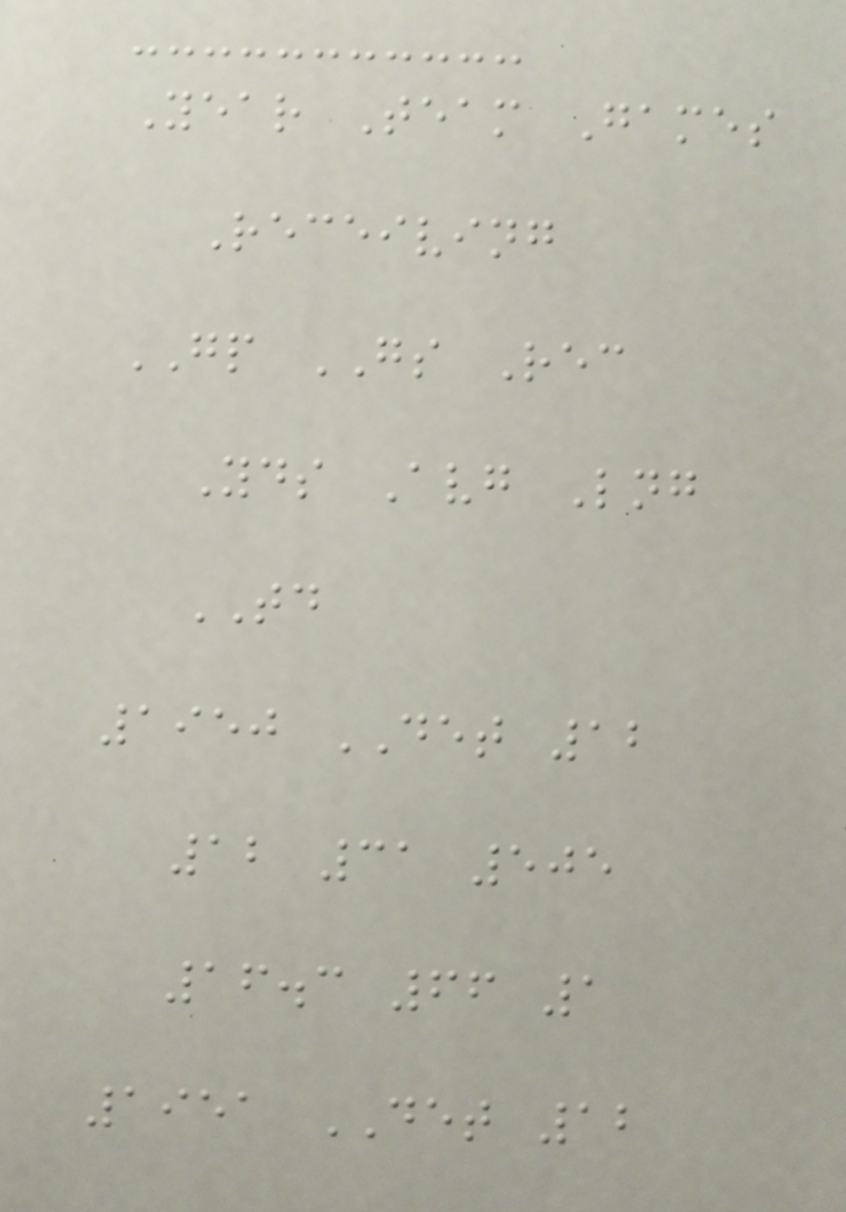Year Team Games
Receiving
GP GS Rec
Yds Avg Lng
TD
1950 DET 12
12 31 505
16.3 66 1
1951 DET 12
